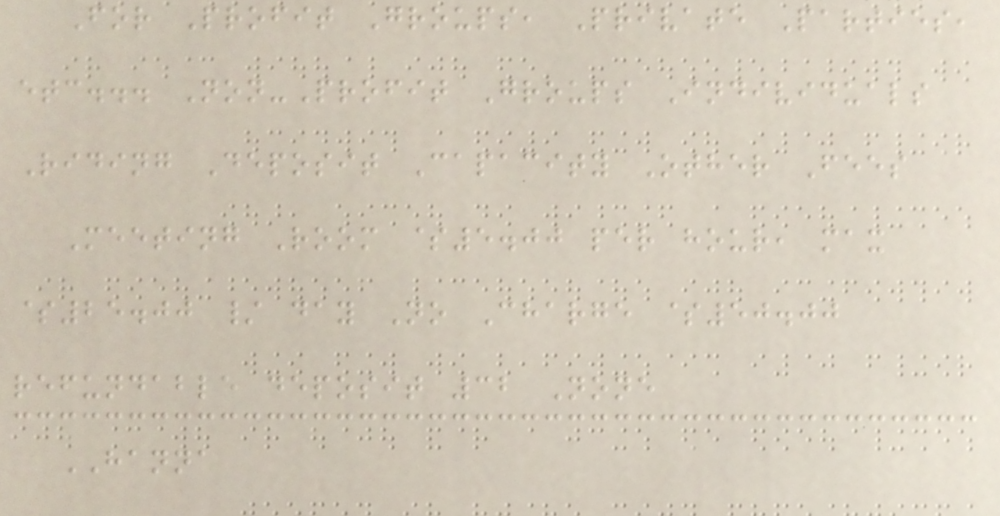For Profit Groups, Private Parties,
etc... Non-Profit Groups Individuals
Riding Deposit Capacity Other Fees
Meeting Room $5.00 per hour, max
$25.00 / day No Charge $50.00
refundable deposit 32 None
HANNA
